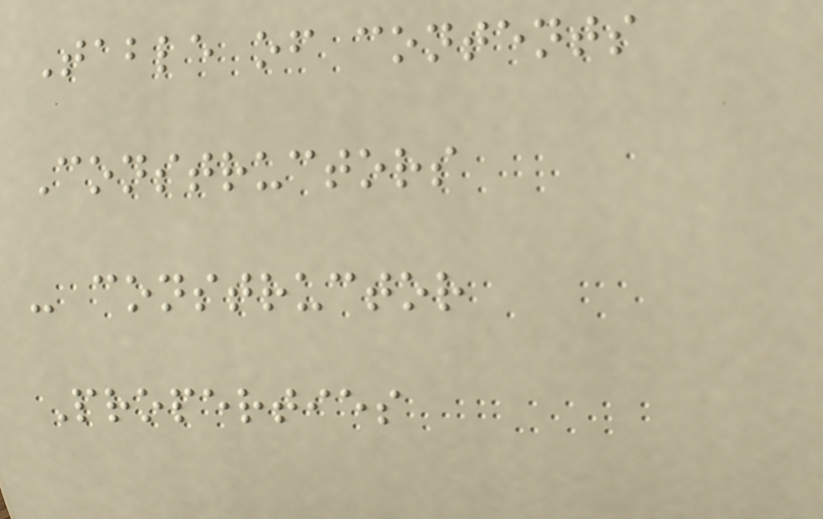Table of contents
Constructors
- constructor
Properties
